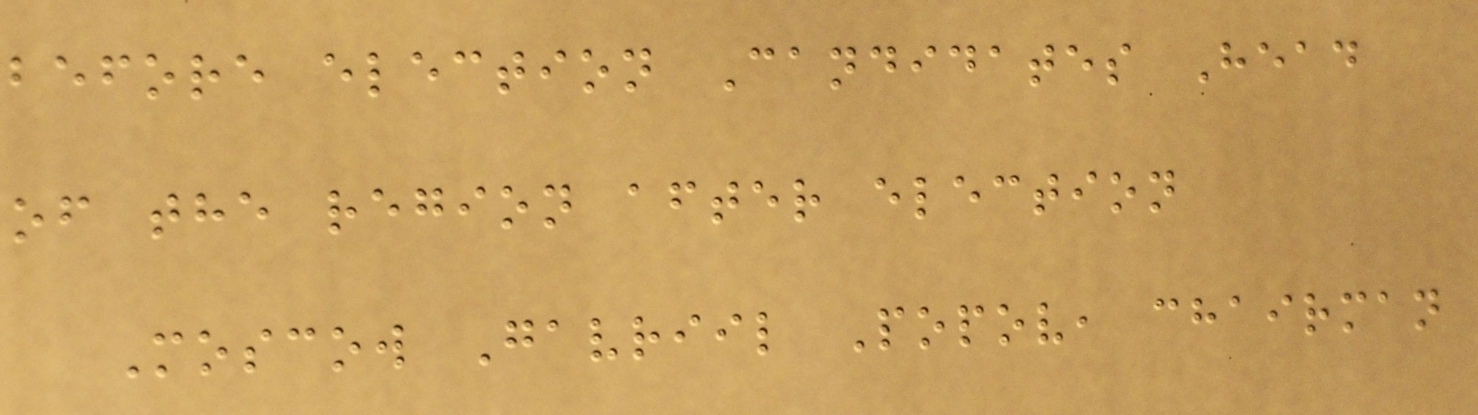before election Candidates Head
of the region after election
Moscow Gavriil Popov, chairman
